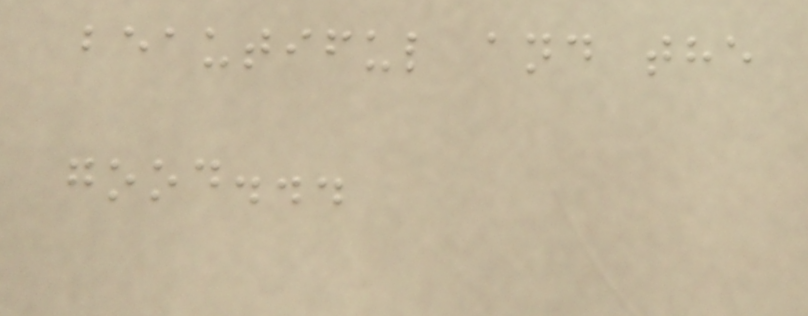beautiful and the
good...
